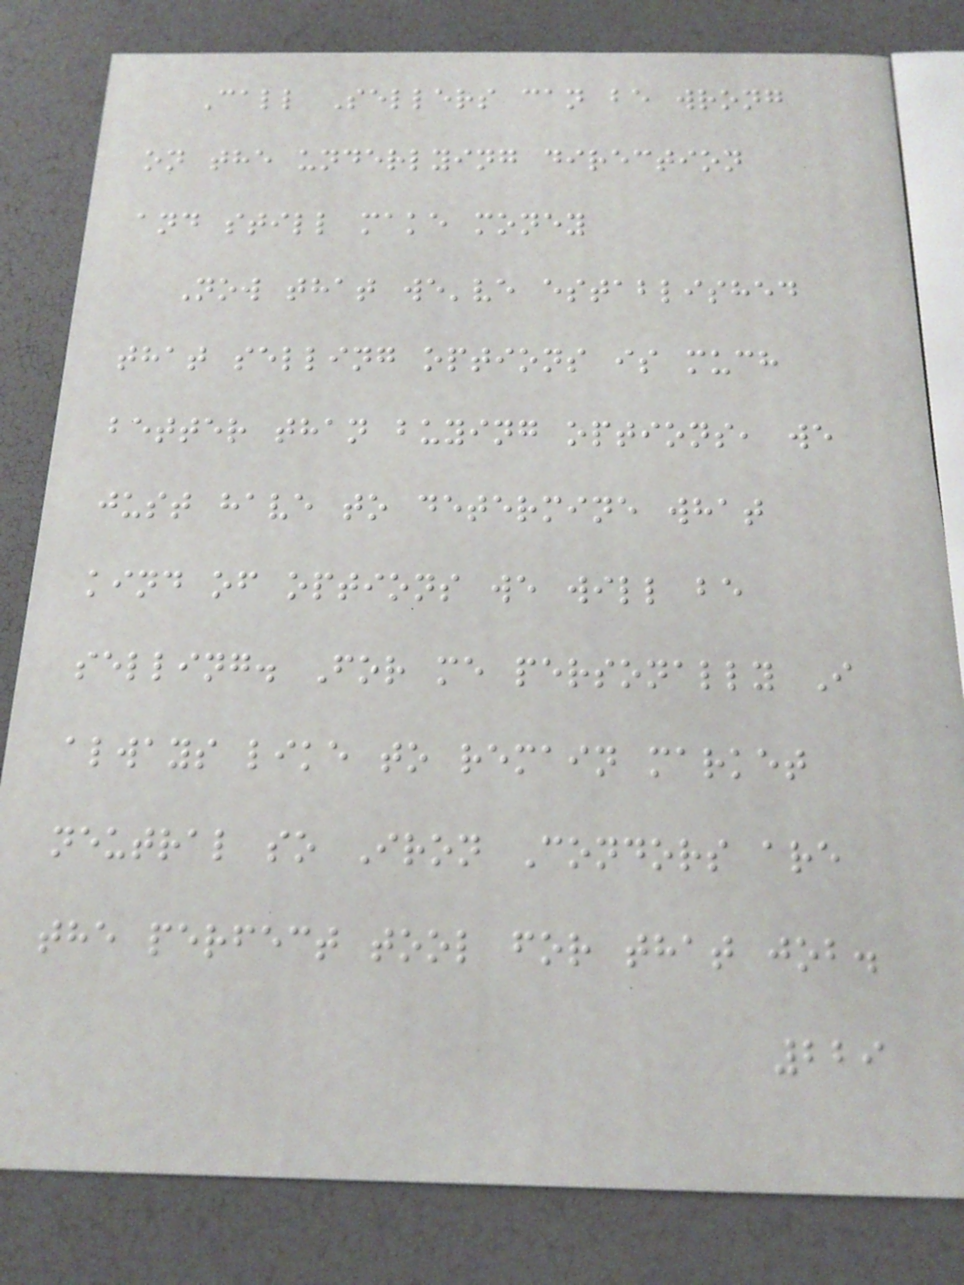Call Sellers can be wrong
on the underlying direction
and still make money
Now that we've established
that selling options is much
better than buying options, we
just have to determine what
kind of options we will be
selling. For me personally I
always like to remain market
neutral so Iron Condors are
the perfect tool for that job.
229
